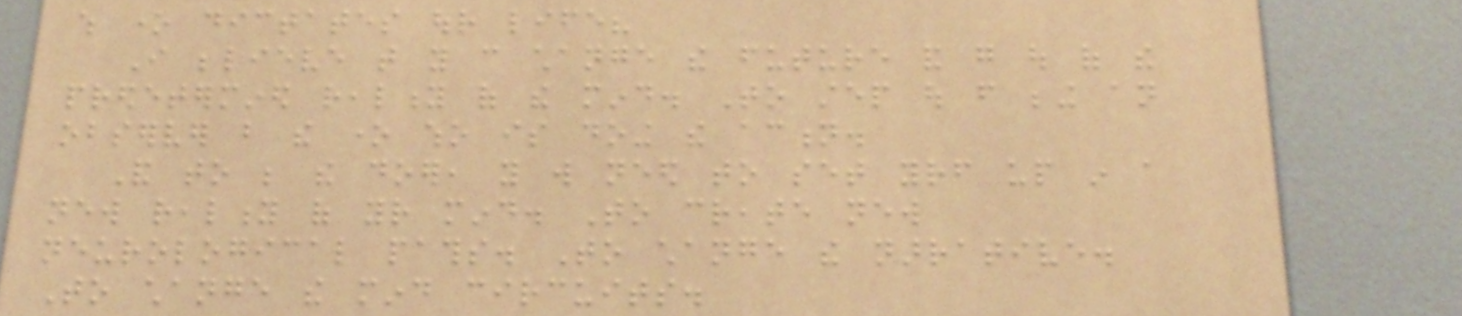which one dictates our life?
I believe that you can change the future and go out of the
predetermined reality of the mind. To step out from being an
observer but the one who is doing the action.
And to be the doer, you will need to set yourself up in a
new reality of your mind. To create new
neurological paths. To change the narrative.
To change the mind circuits.
